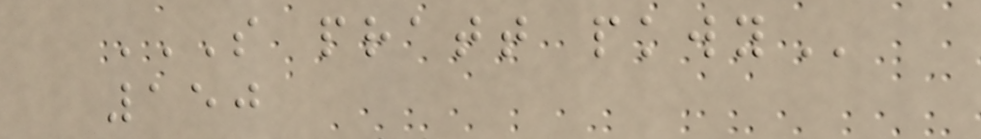S PRATT PKWY
150
